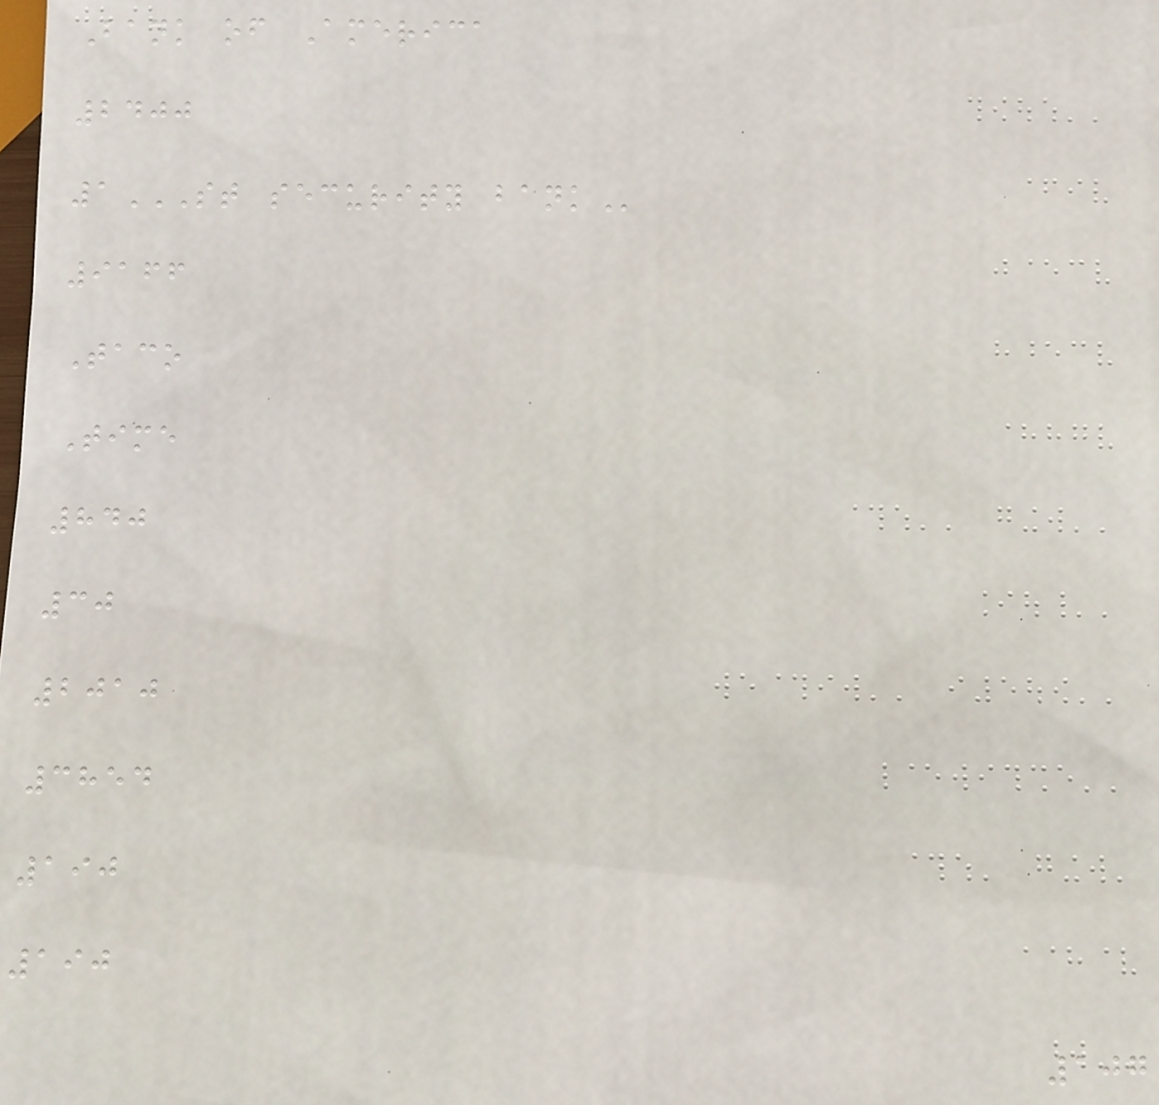Bank of America
2400
1ST SECURITY BANK
9166
Taco
Time
840
30
2010
3854
190
190
107
